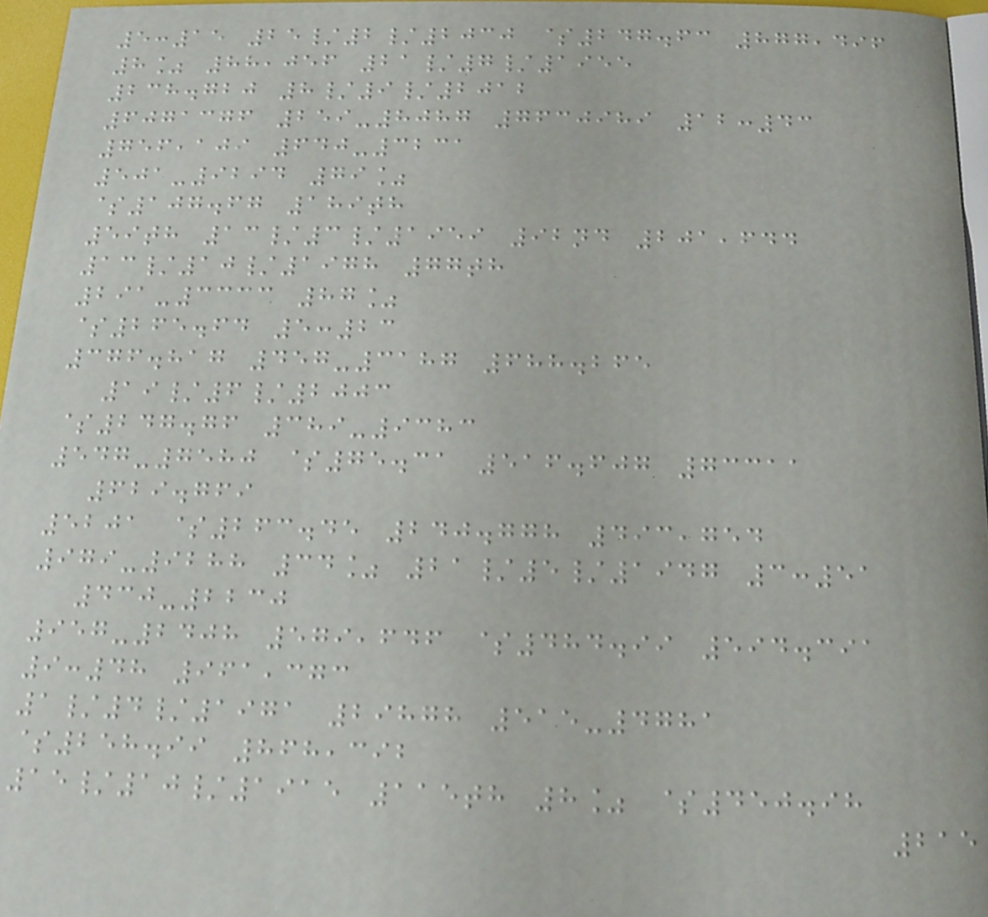5:15 25/2/2030 $247.63 877,496
8% 88,056 21/7/1955
238.720 8/9/2012
6071376 259-8087 7630989 12:43
756,109 640-3231
501-9294 79%
$107.67 189th
59th 13/3/1959 92nd 201,644
13/10/1978 77th
291-3333 87%
$265.64 5:23
376.817 457-3187 688.265
19/6/2003
$247.76 389-9383
547-7580 $75.31 516.607 73311
629.769
5201 $263.45 240.778 493,754
979-9288 34% 21/5/1947 3:51
430-2230
957-2408 579,646 $484.99 594.391
9:48 961,373
1/4/1971 29878 515-4781
$258.99 868,392
15/10/1915 115th 8% $450.98
215
